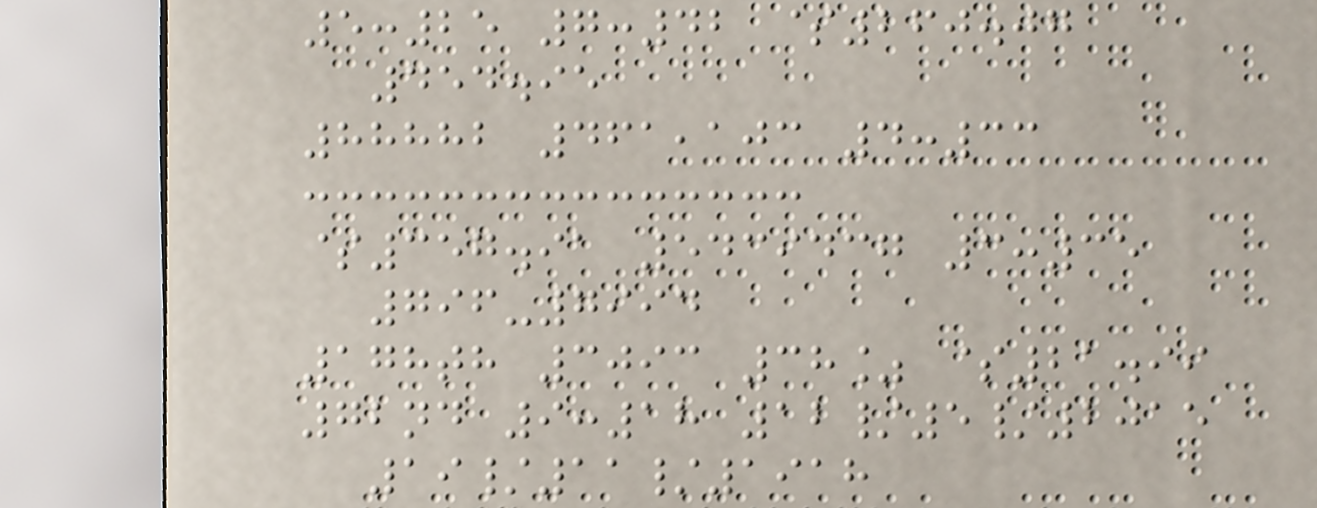5:25 7:42 $260.07
454.95
88882 461,103 4:33
$357.91 5439437 3:35
796-7994
178th 3093 38% $21.99
72nd 9:18 12/5/2015
19/11/1918
